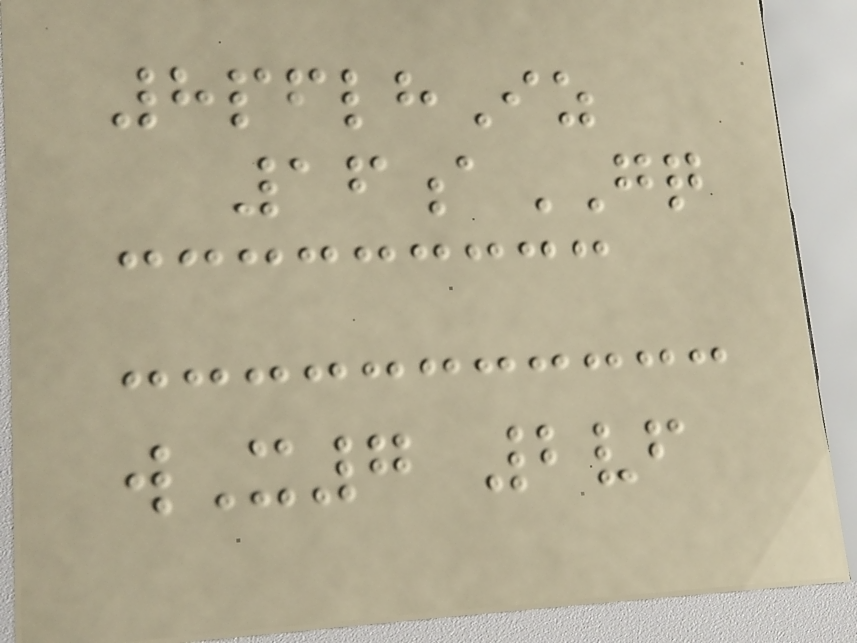8pflhIz
16aGQ
wX7 2vf
